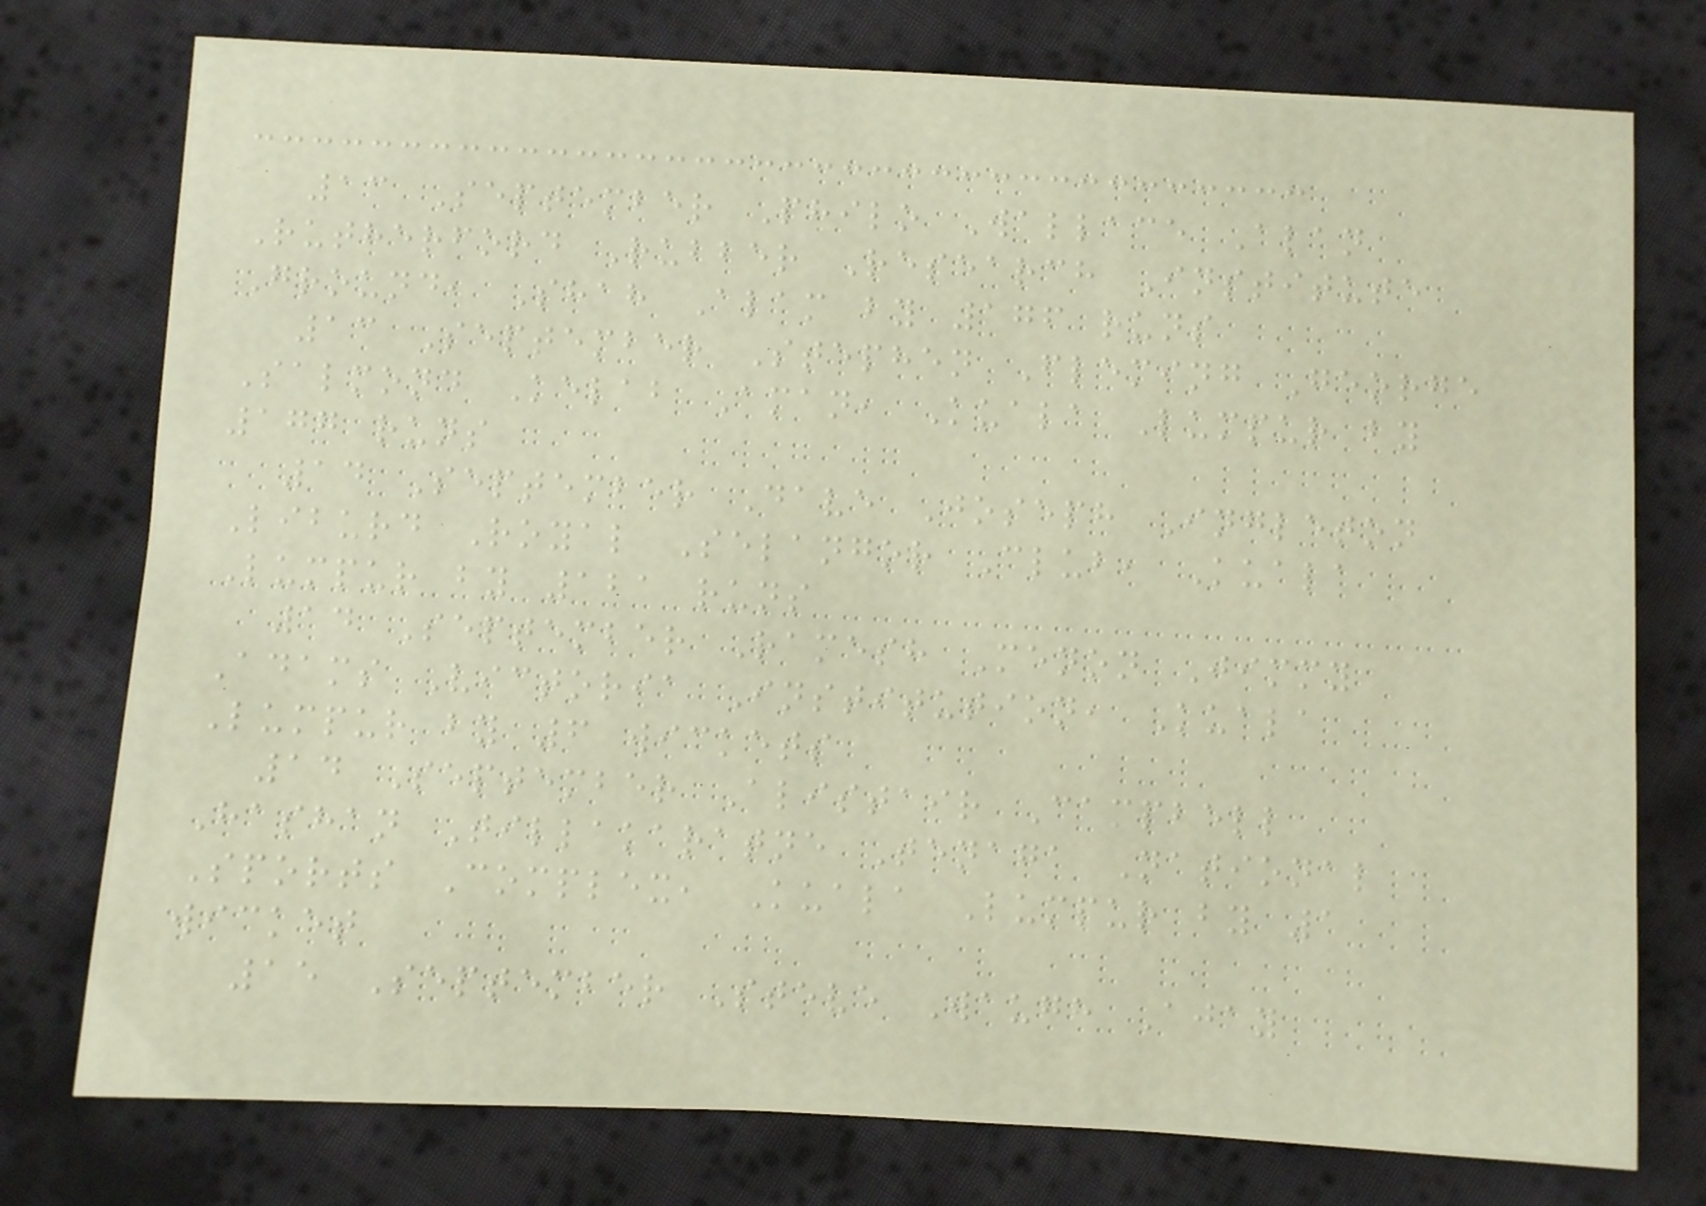13 September Philo Wallace Alan
Rutherford Rubber Research Institute
Ground, Shah Alam by 176 runs
13 September Stephen Fleming George
Salmond Kelab Aman, Kuala Lumpur by
177 runs
14 September Dave Joseph Ingleton
Liburd Royal Selangor Club, Kuala
Lumpur by 121 runs
14 September Ramesh Menon Jimmy
Adams Victoria Institution, Kuala
Lumpur by 6 wickets
14 September Alistair Campbell
Hashan Tillakaratne Tenaga National
Sports Complex, Kuala Lumpur by 1
wicket
15 September Steve Waugh Ajay
